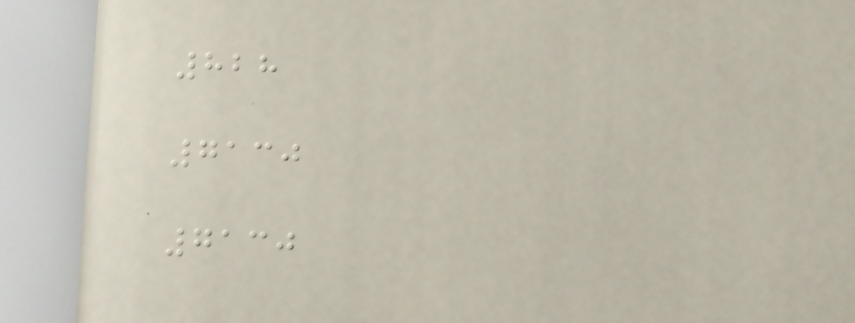828
7130
7130
